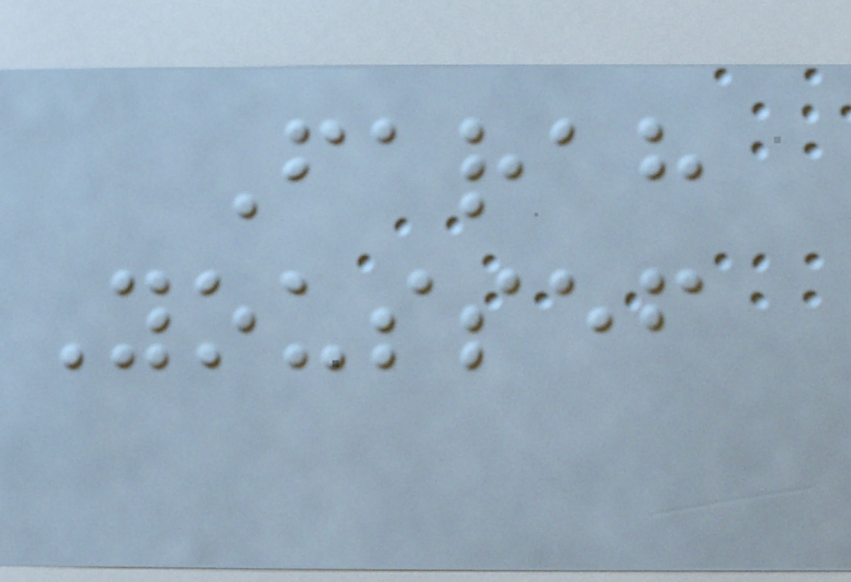Farah
Youssef
